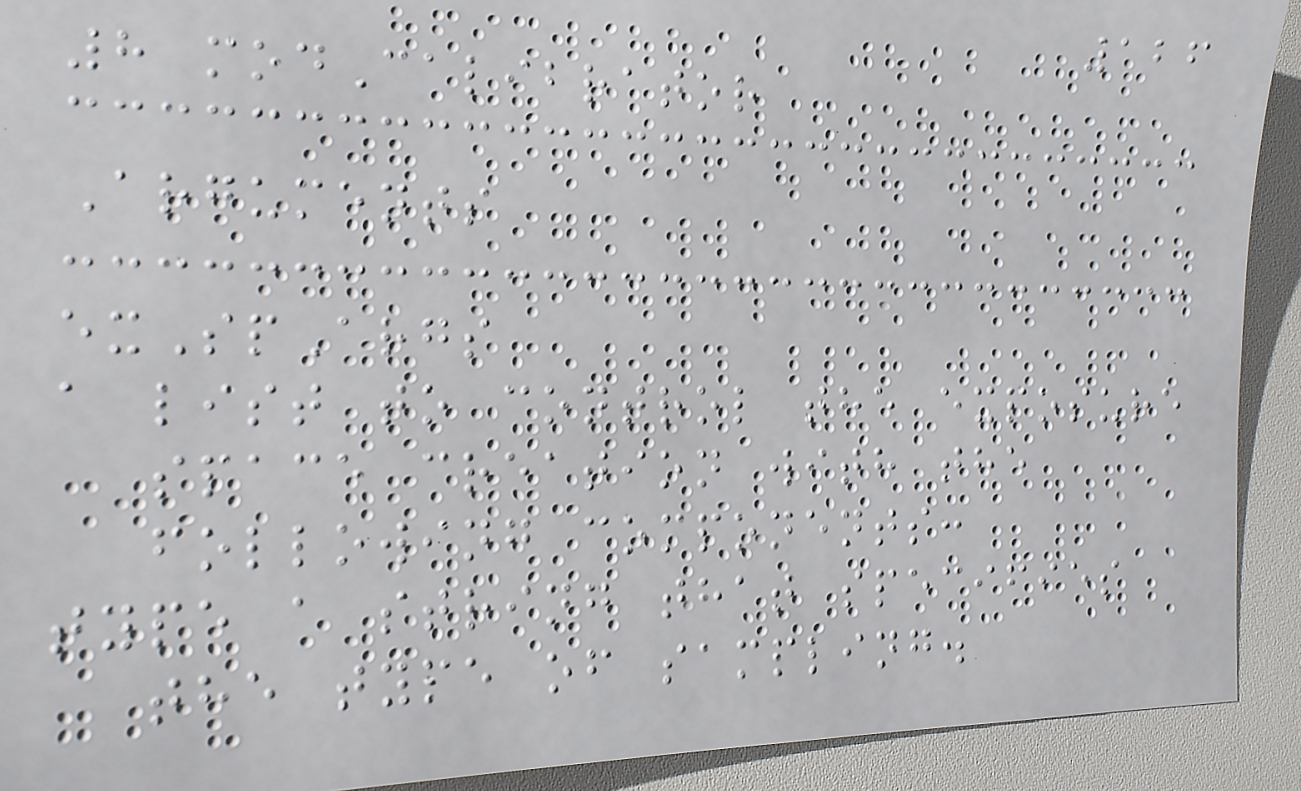126
8 modCalibrator
Arguments
exSpArgs
a list to control the exposure
space creation with the
following components:
type a string that specifies
the type of sampling.
